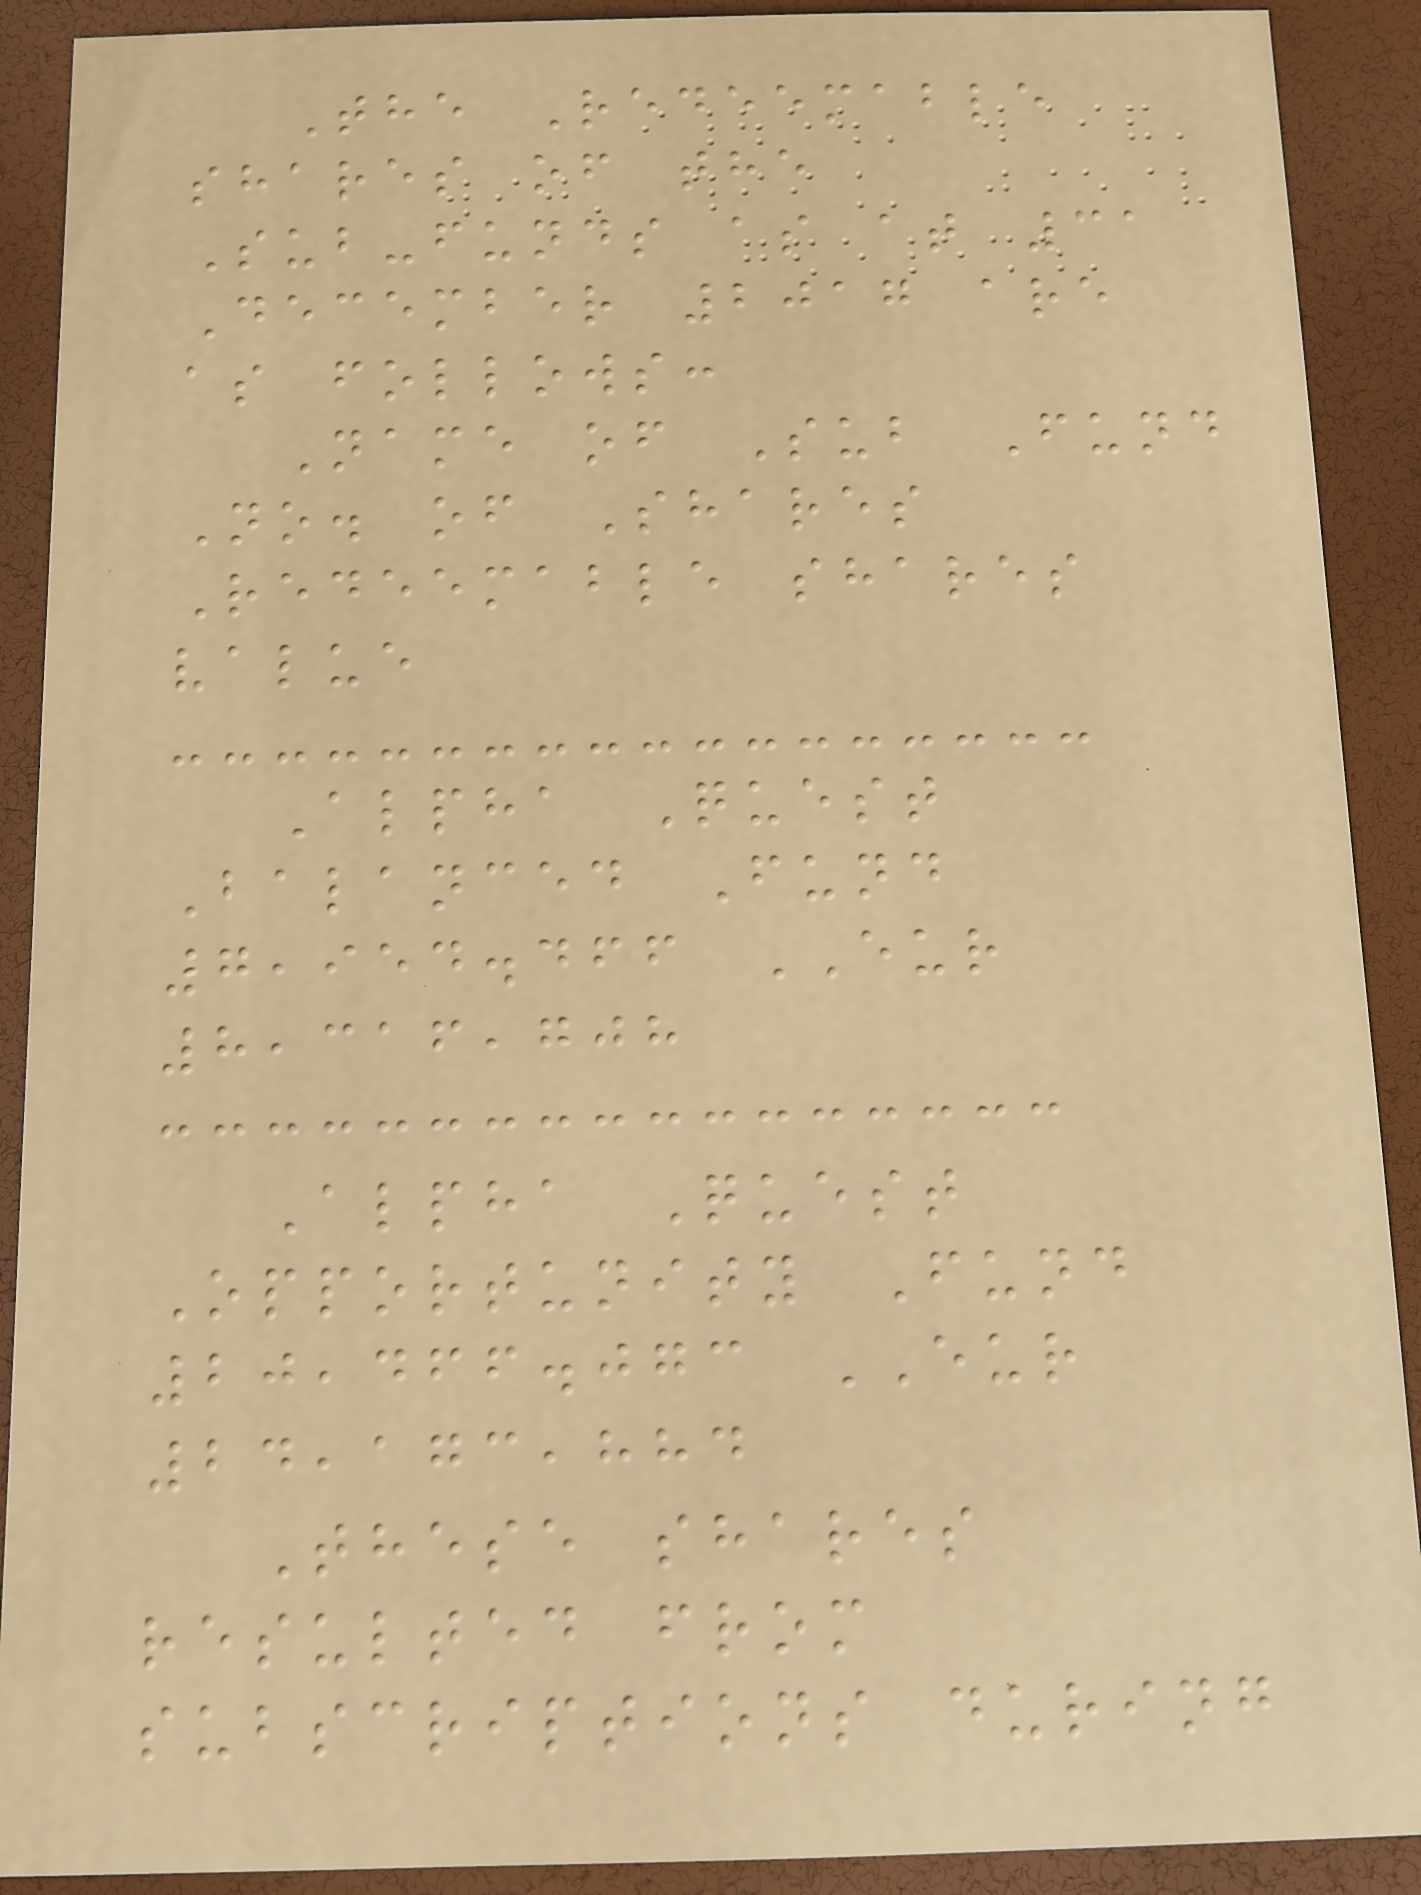The Redeemable
shares of the
Sub-funds as at 31
December 2017 are
as follows:
Name of Sub Fund
No. of Shares
Redeemable shares
value
Alpha Quest
Balanced Fund
7,954.466 EUR
8,316,708
Alpha Quest
Opportunity Fund
20,466.073 EUR
24,173,884
These shares
resulted from
subscriptions during
